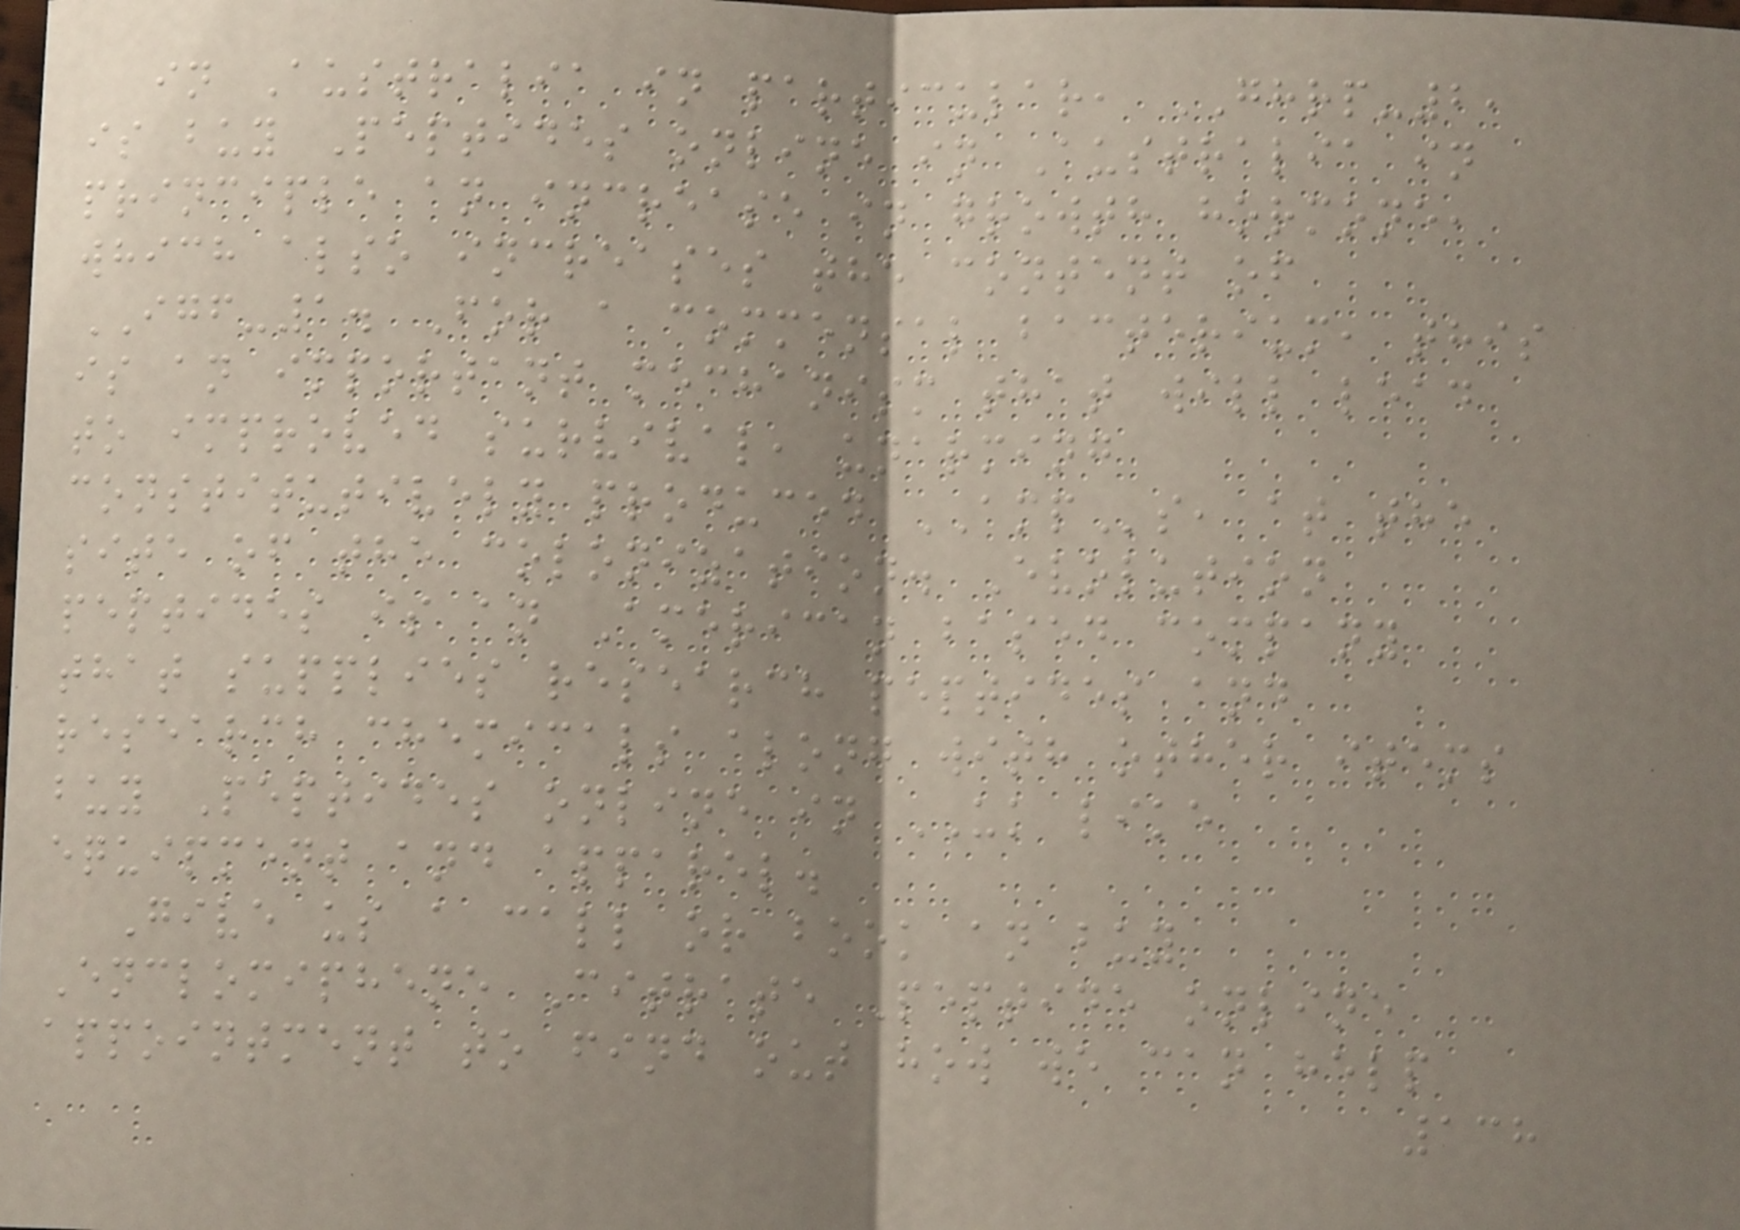in Australia in particular, GHRP-2,
is buy Peptides online in Australia in
principle an increase in growth hormone,
which also increases the content of
IGF-1. For a commensal bacterium, this
is an important mechanism that will lead
to improved survival, unarming
constitutively produced AMPs, at the
site of the colonization. Evolution
peptides is an American based company
that supplies research peptides and
research chemicals along with other items
buy Peptides online in UK like
equipment and apparel.
Give us a call or book an buy
Enclomiphene Citrate Peptide online
appointment to find out how we can help
138
